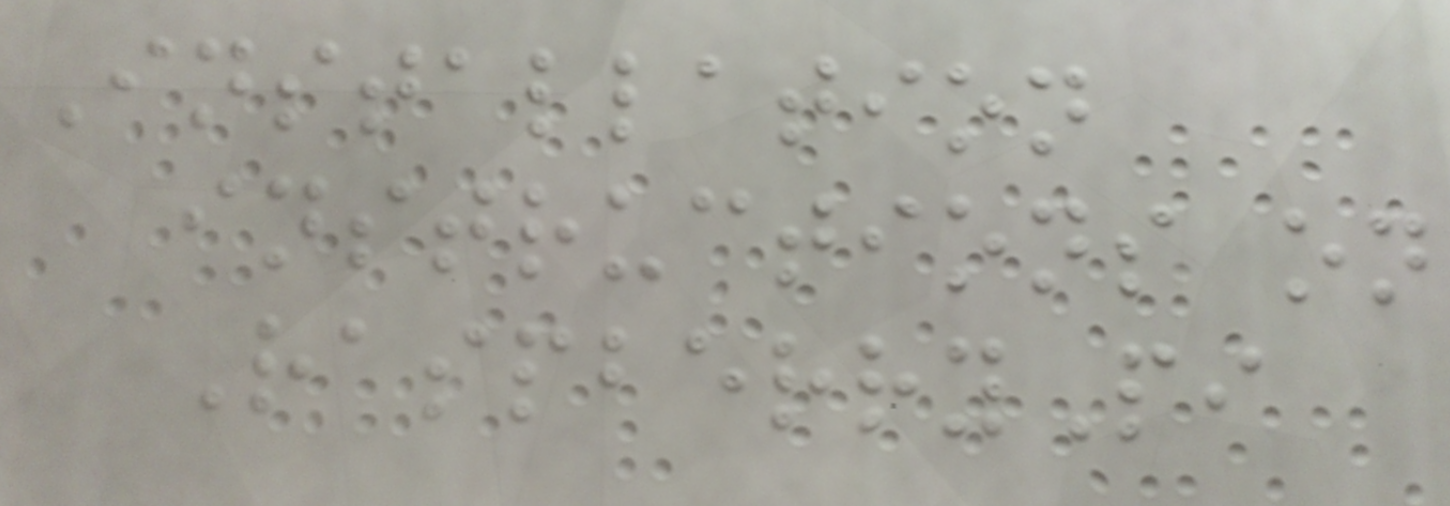Installation
instructions on
RaspberryPi
